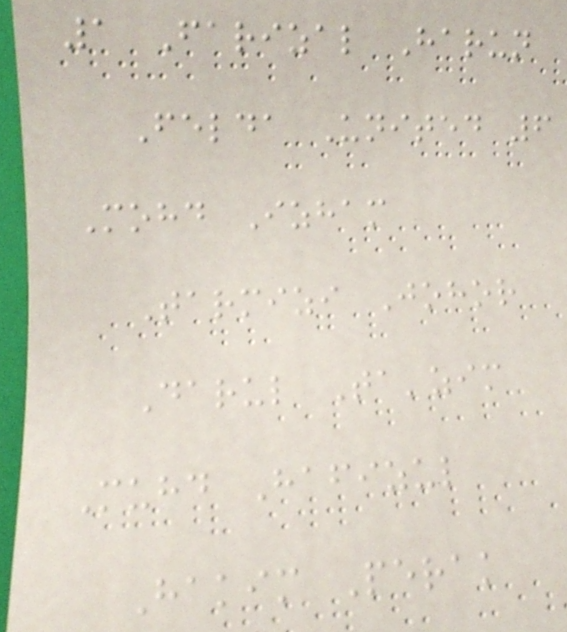1 Farizal Harun
Felda United 6
Mohd Izham
Tarmizi Johor
Darul Ta'zim
Muhd Hafizul
Hakim Perak
